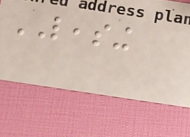LEASING
